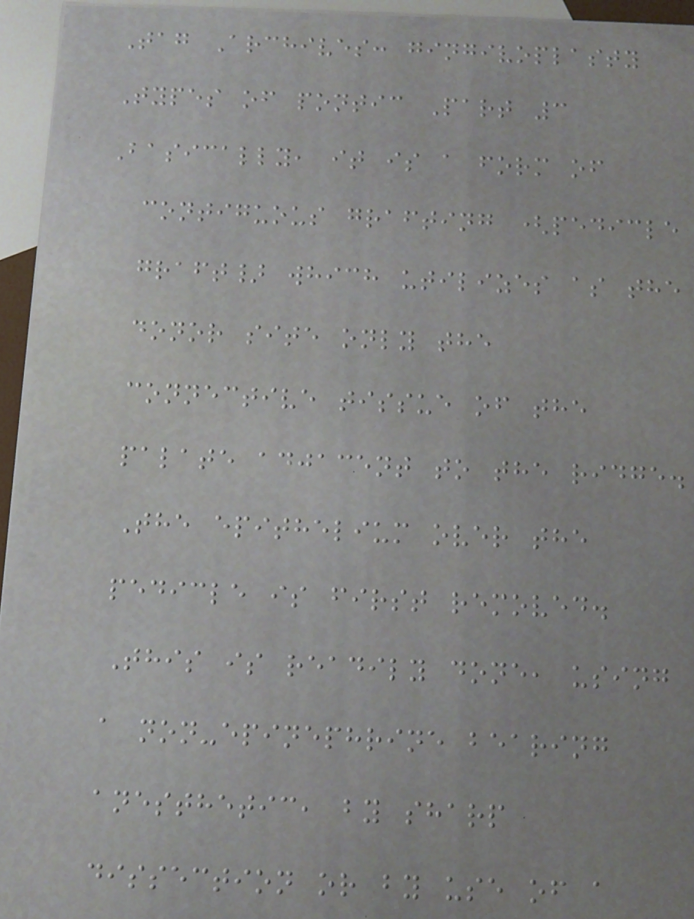Tag Archives: gingivoplasty
Types of pontic Part 3
Basically, it is a form of
contiguous grafting (pedicle
graft} which utilizes as the
donor site only the
connective tissue of the
palate adjacent to the ridge.
The epithelium over the
pedicle is first removed.
This is readily done, using
a non-epinephrine bearing
anesthetic, by sharp
dissection or by use of a
